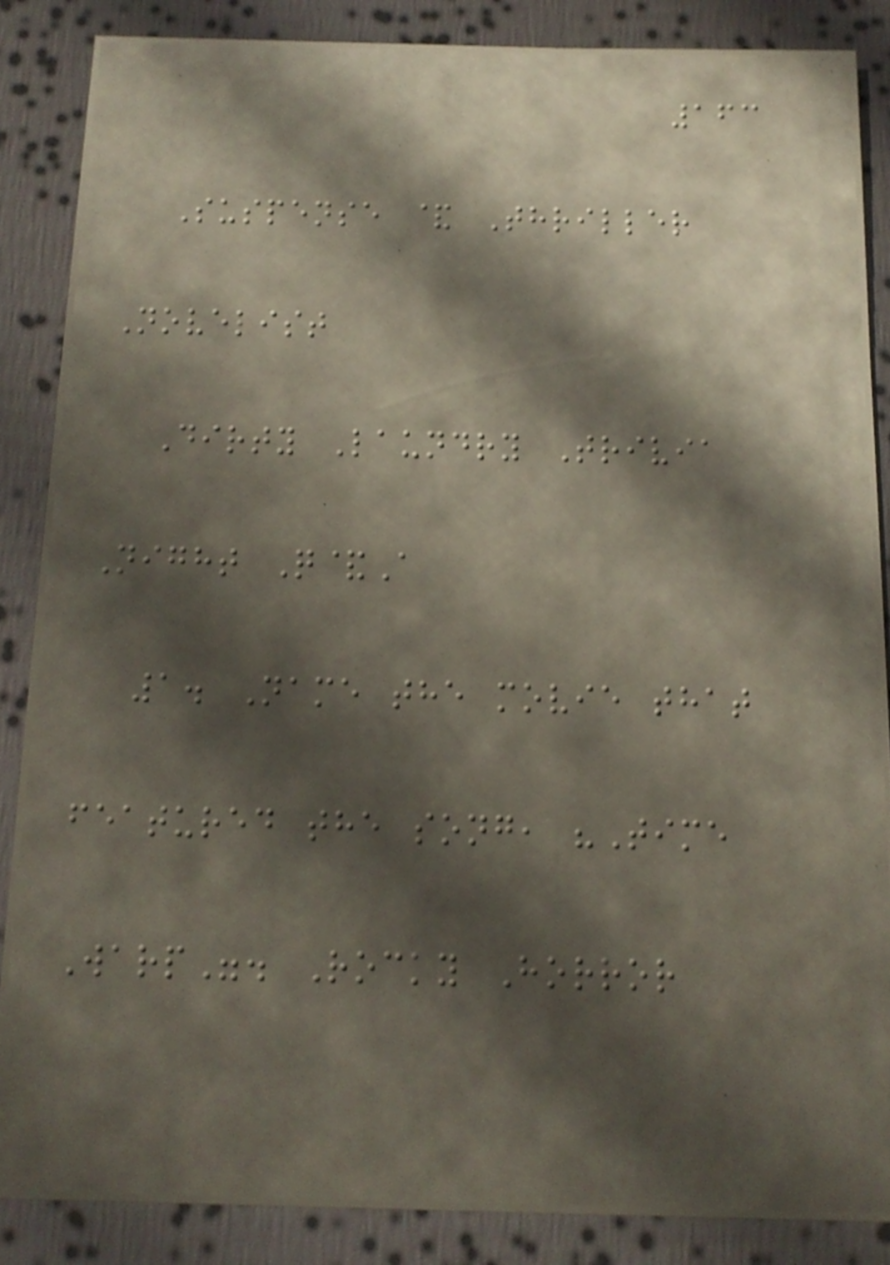163
Suspense & Thriller
Novelist
Dirty Laundry Trivia
Night Q&A
1. Name the movie that
featured the song, "Time
Warp". Rocky Horror
